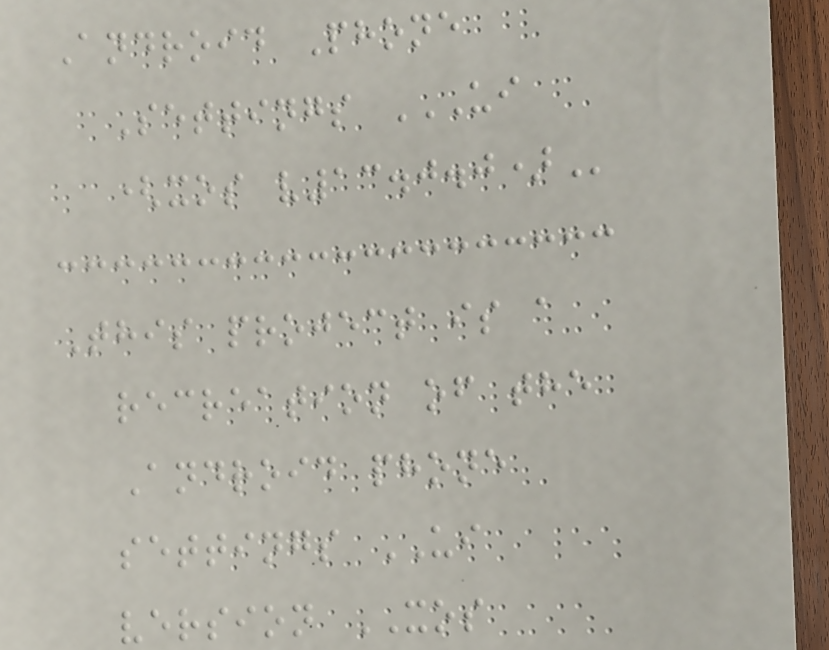Android Phone
Settings UI
(XOS V13.0.0)
This project is a
recreation of the
Android phone
settings UI
version XOS
